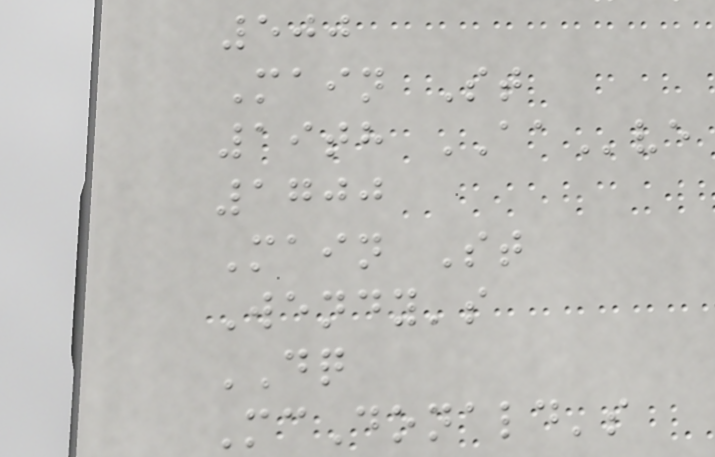500
Main St
19th AAve
1700
Main St
Wendy's
DQ
McDonald's
